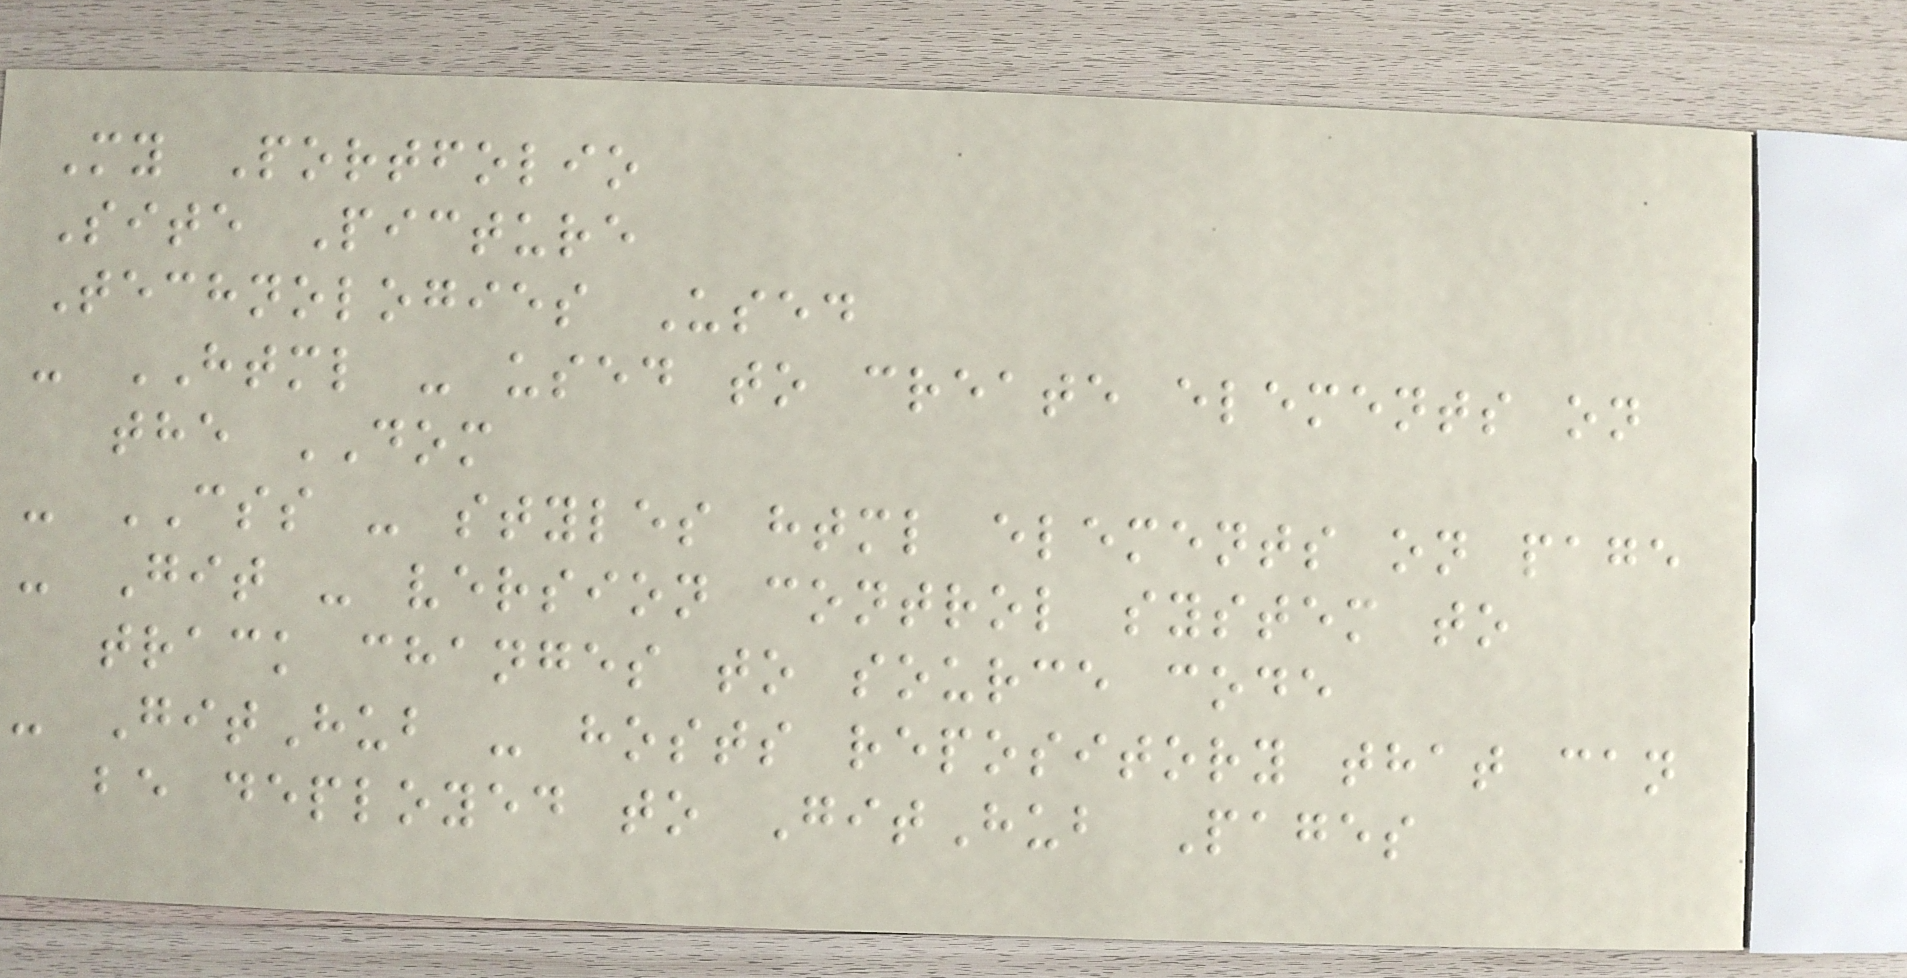My Portfolio
Site Picture
Technologies Used
- HTML - used to create elements on
the DOM
- CSS - styles html elements on page
- Git - version control system to
track changes to source code
- GitHub - hosts repository that can
be deployed to GitHub Pages
